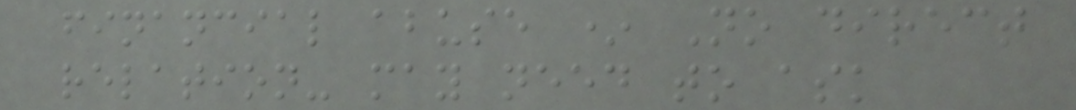financial abuse * No direct
relation- may need to ask
